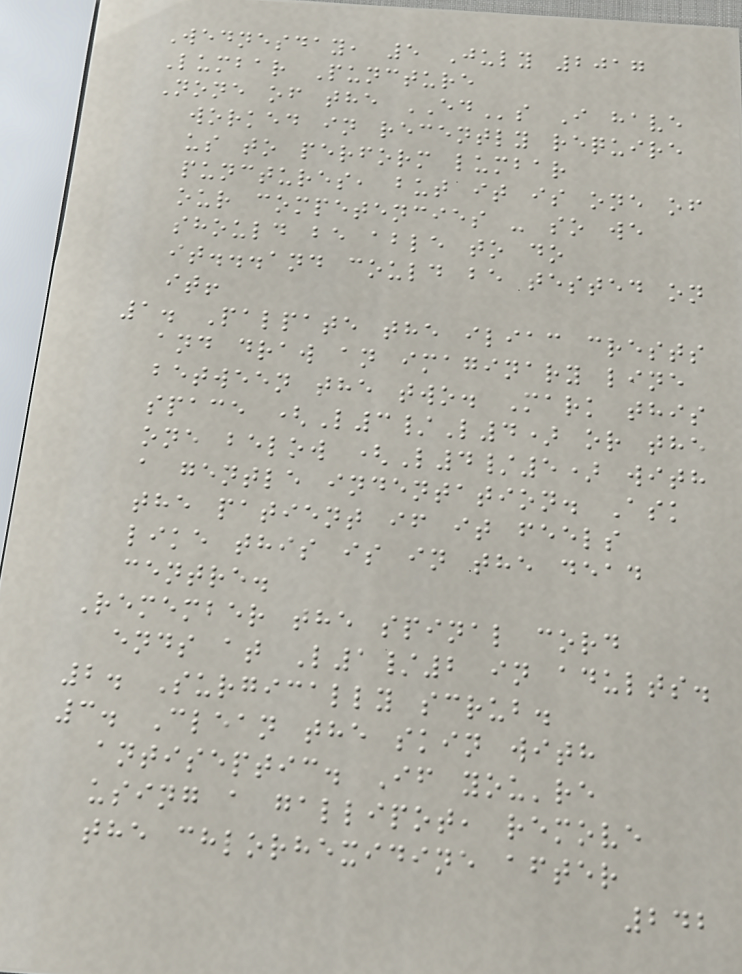Wednesday, 5 July 2017
Lumbar Puncture
None of the EDs I have
worked in recently require
us to perform lumbar
punctures, but it is one of
our competencies - so we
should be able to do
it...and could be tested on
it!
1. Palpate the iliac crests
and draw an imaginary line
between the two. Mark this
space (L3/L4) or the
one below (L4/5) with
a gentle indentation. Ask
the patient if it feels
like this is in the dead
centre.
Remember the spinal cord
ends at L1/2 in adults.
2. Surgically scrub.
3. Clean the skin with
antiseptic. If you're
using a gallipot, remove
the chlorhexidine after
242
